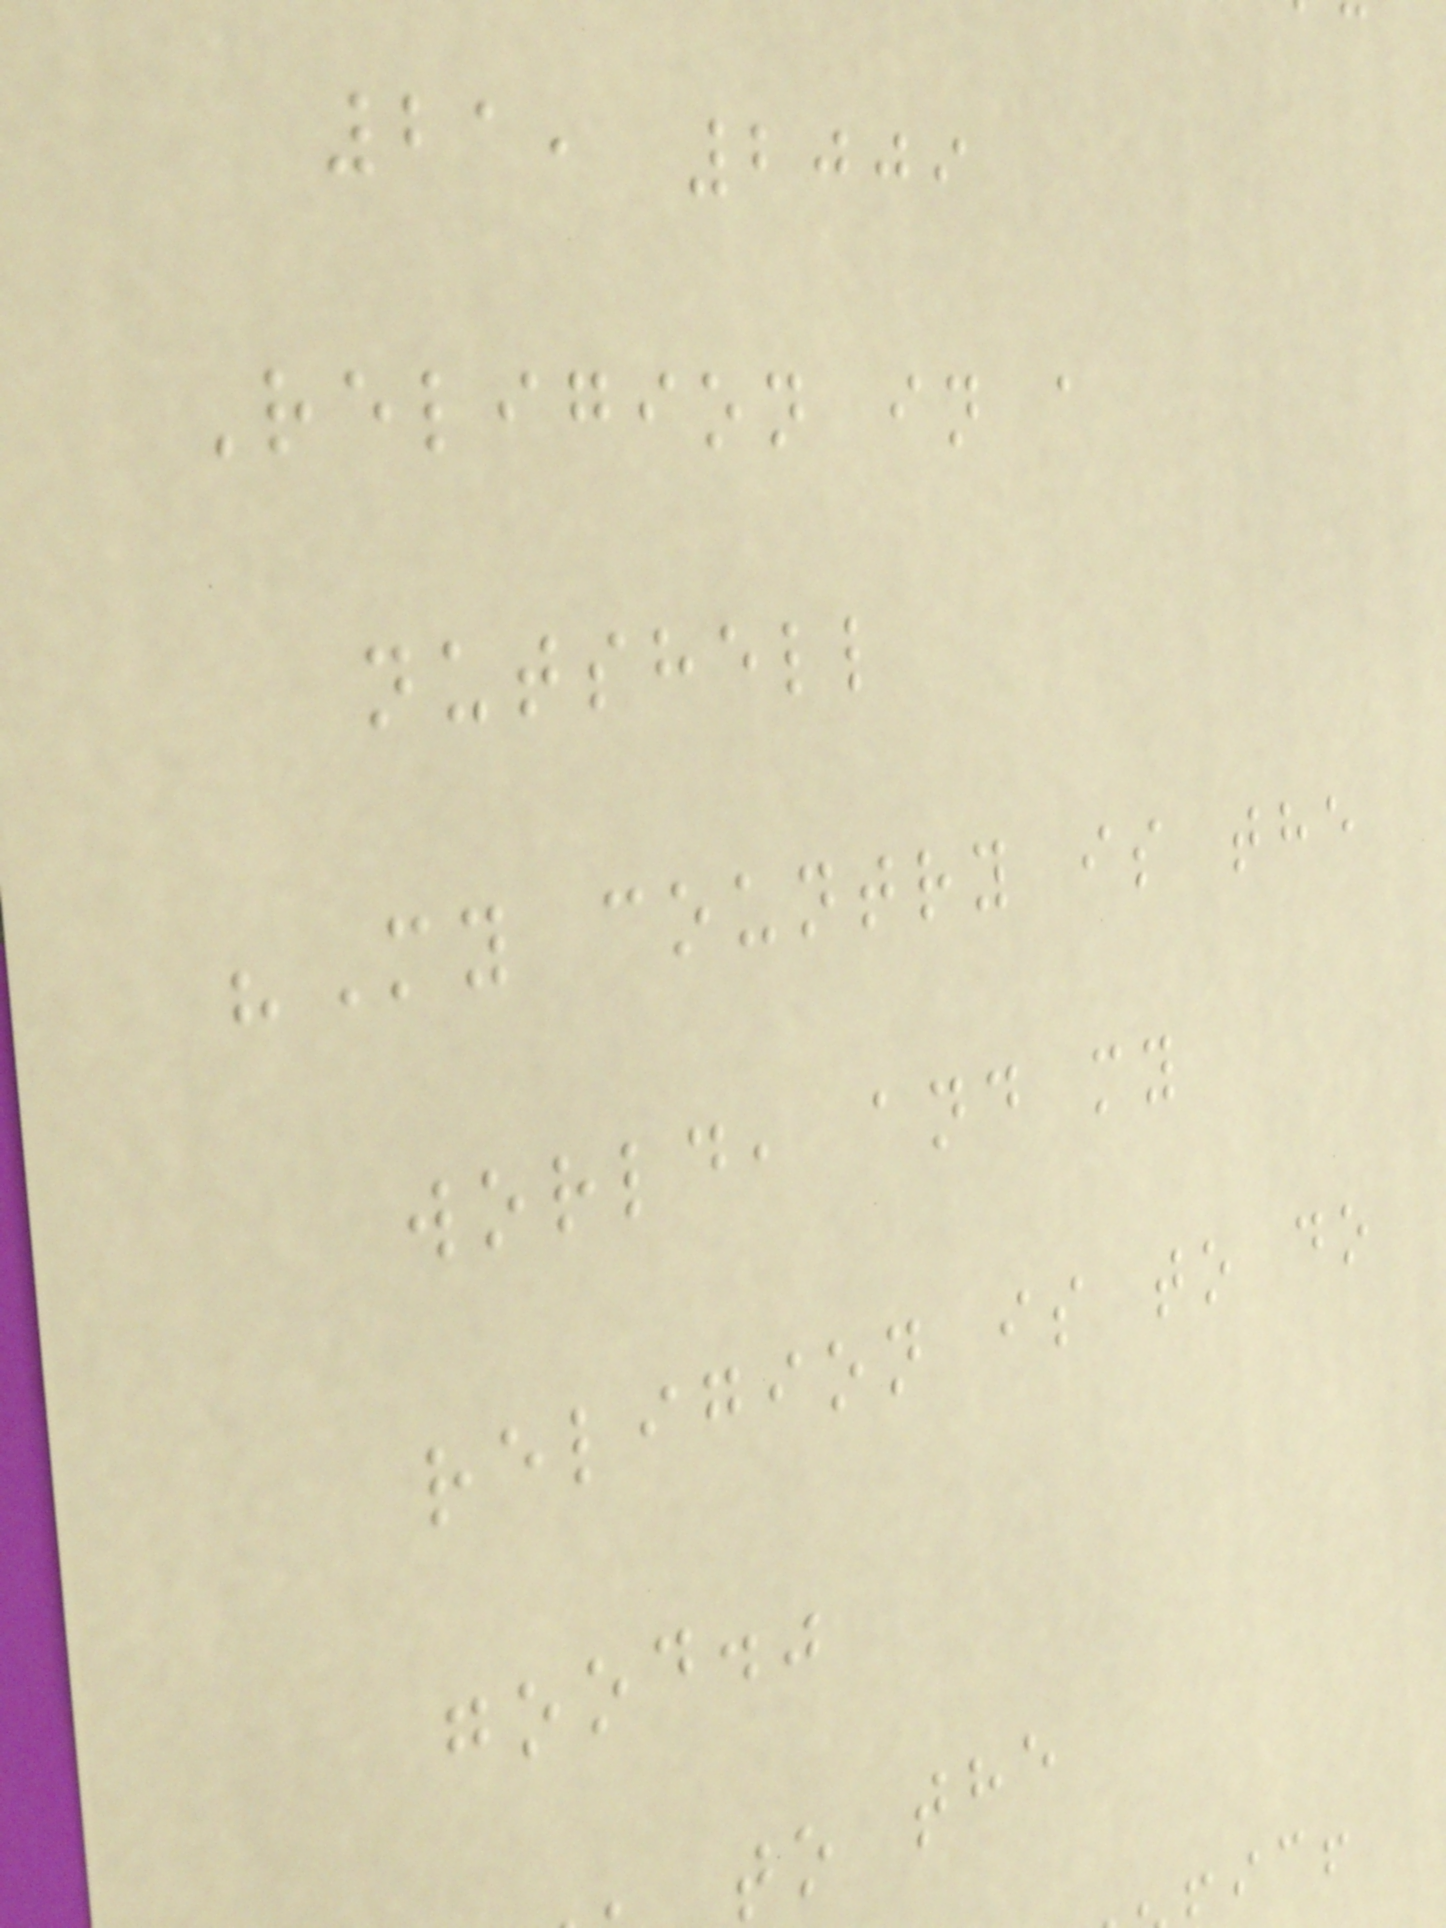21, 2009
Religion in a
nutshell
"My country is the
world, and my
religion is to do
good."
to the
